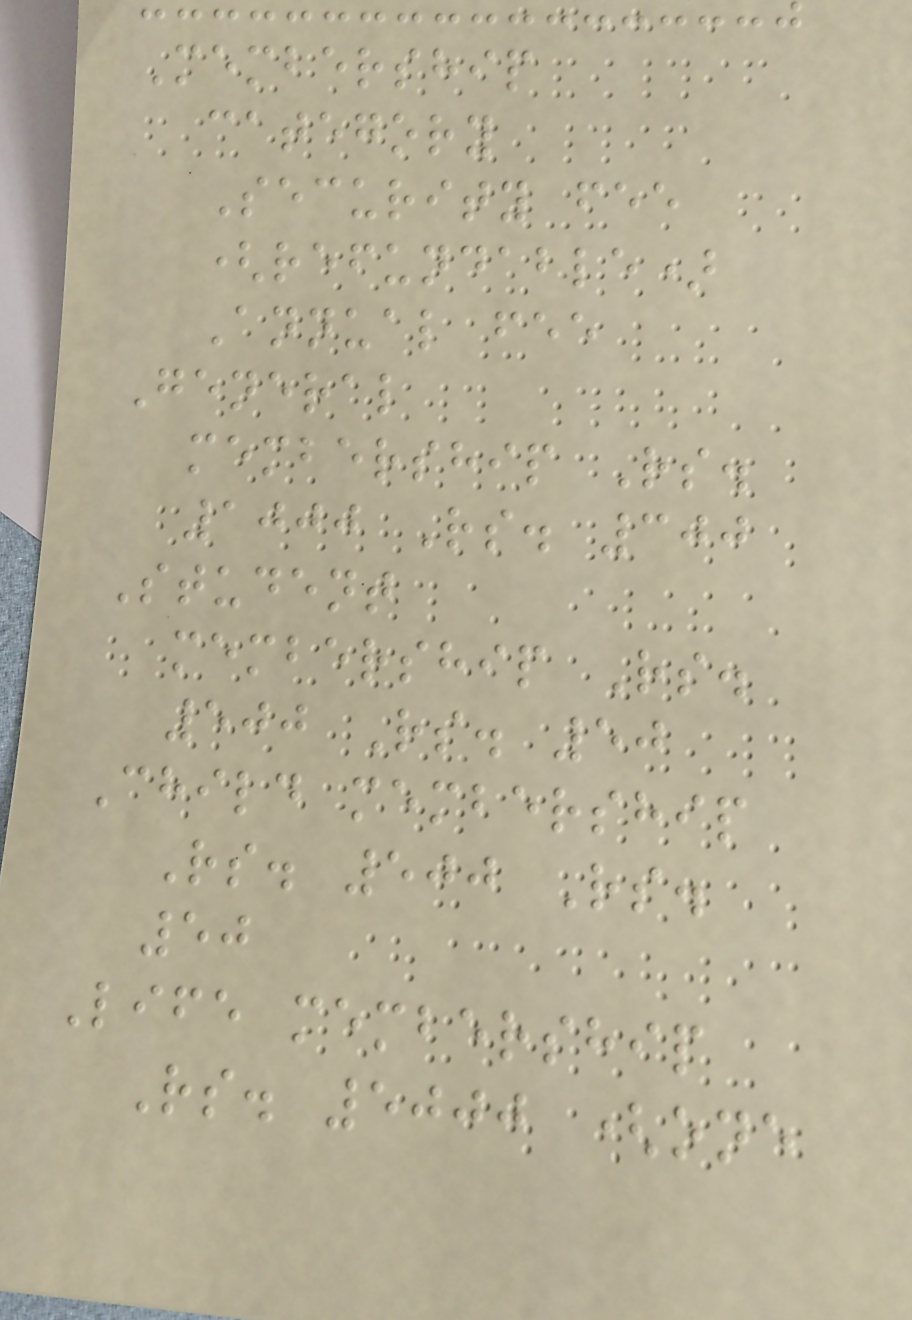Membership
category
Security fee
(refundable)
Annual fee
General
membership Rs.
1000 Rs. 300
Student
membership Rs.
500 Rs. 50
Child membership
Rs. 500 Rs.
50
Life membership
Rs. 5000 (one
